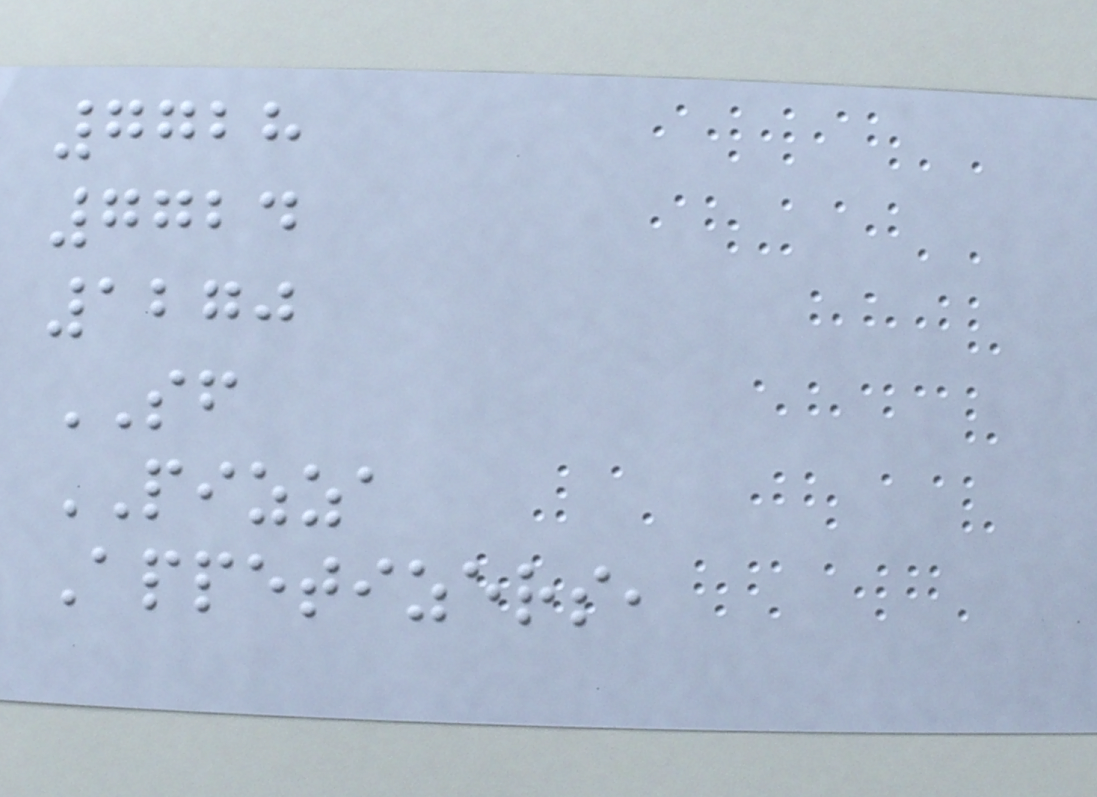7728
7724
1270
SF
PIZZA
Appetizers,
